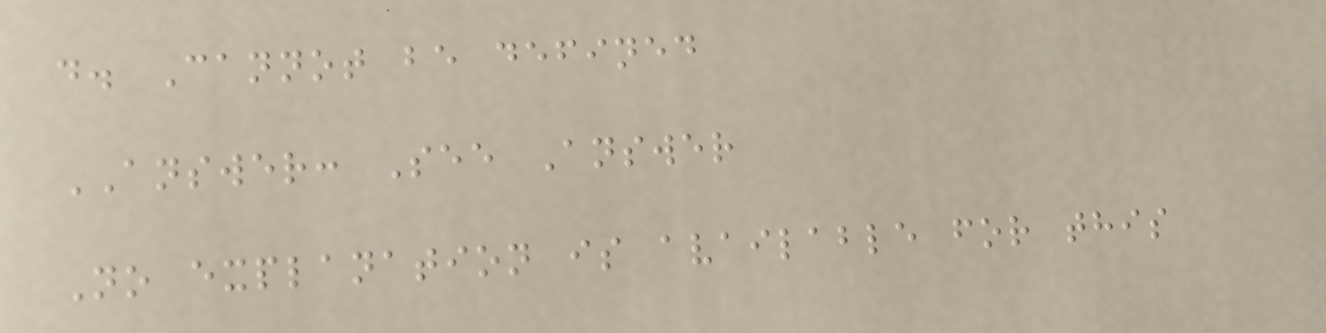d. Cannot be defined
ANSWER: See Answer
No explanation is available for this
